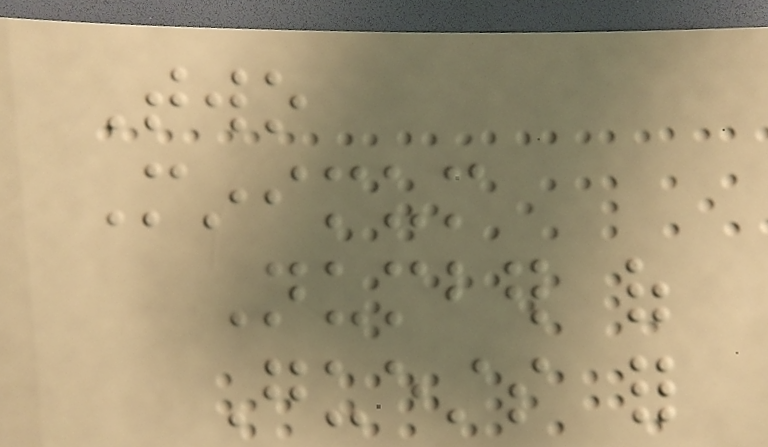Two
Minimum
Number of
Guests for
